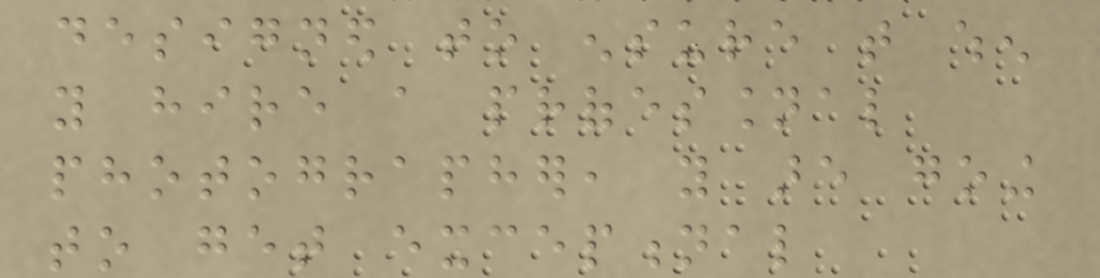designed to ensure that when
you hire a professional
photographer, you are going
to get exceptional
